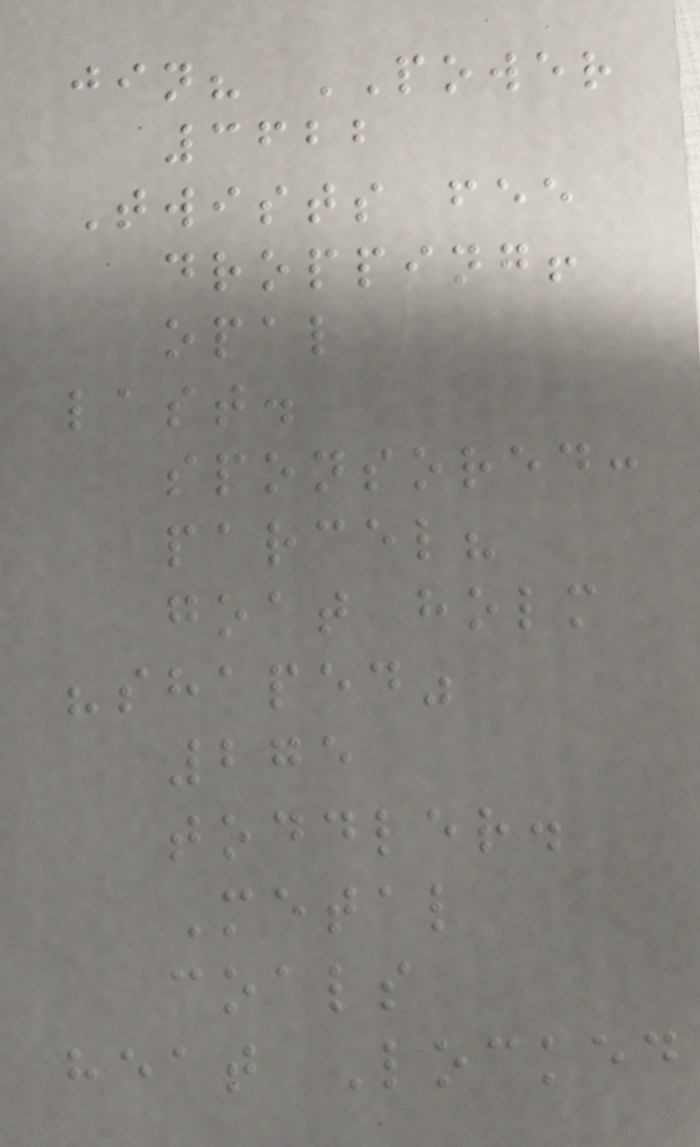jin? POWER
3622
Twists fee
dropping!
opal
last.
sponsored:
parcel?
goat holm
"shaped"
275
toddler.
Metal
coals
heat Locked
